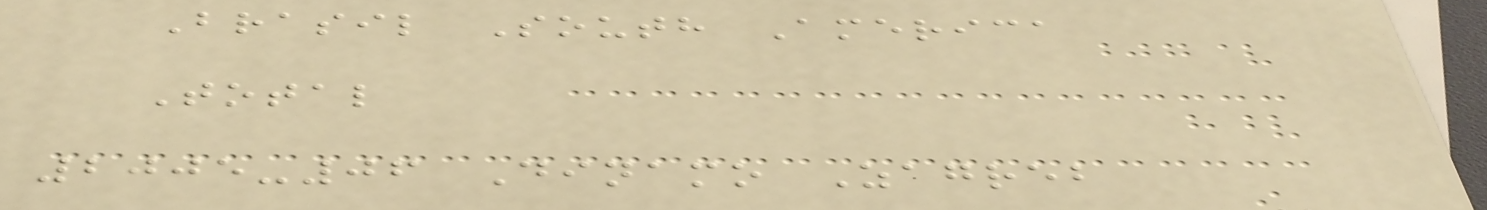Brasil South America
Total
2005-06 Dinamo Zagreb
